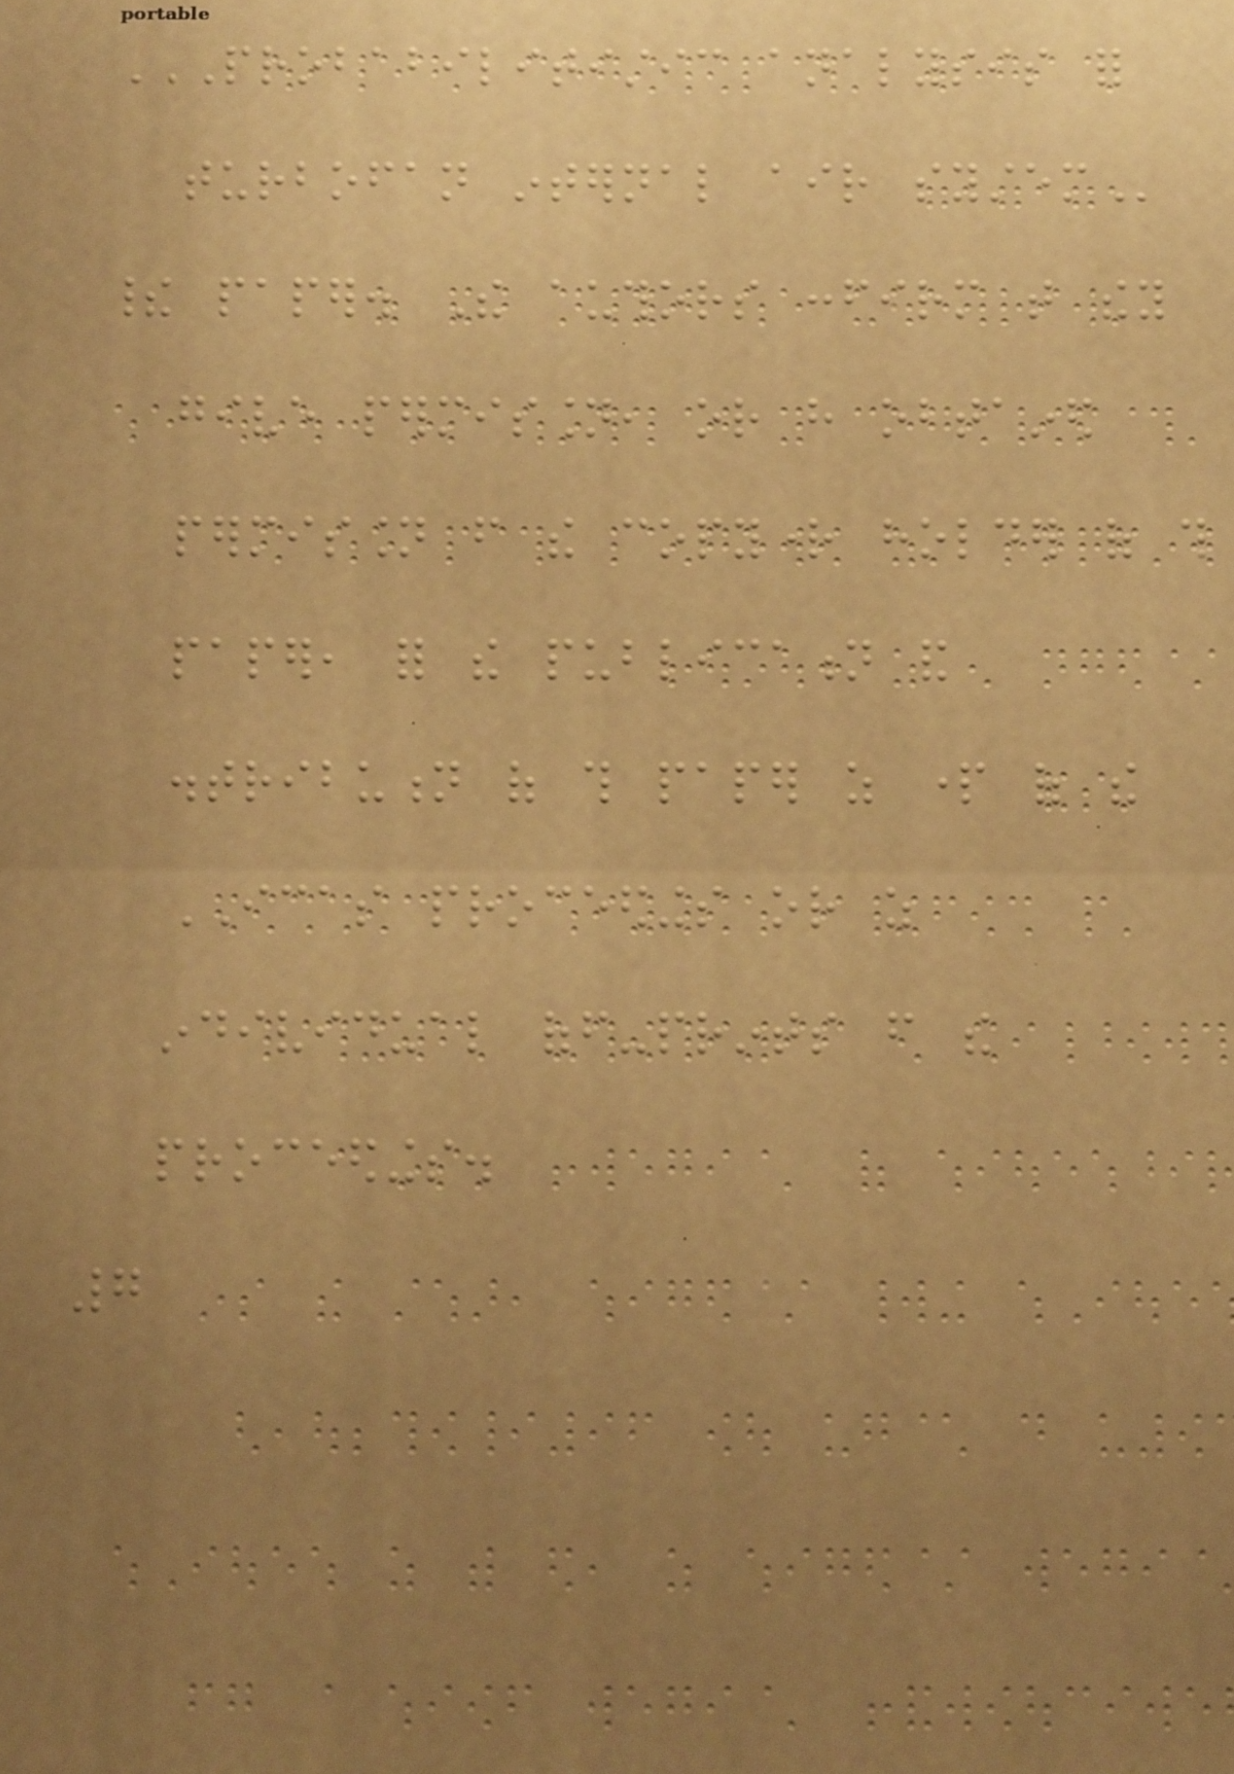PROBABILITISTIC ANALYSIS FOR
TURBOFAN INTERNAL AIR SYSTEM
their paper. The authors confirm that they
give permission, or have obtained
permission from the copyright holder of this
paper, for the publication and
distribution of this paper as part of the
ICAS proceedings or as
individual off-prints from the
proceedings.
7
